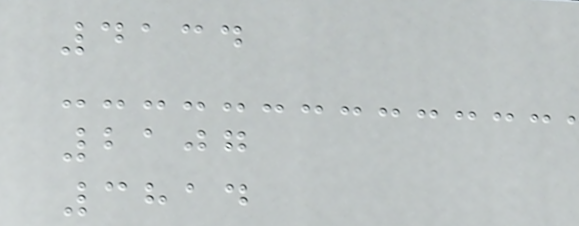4134
2107
3814
